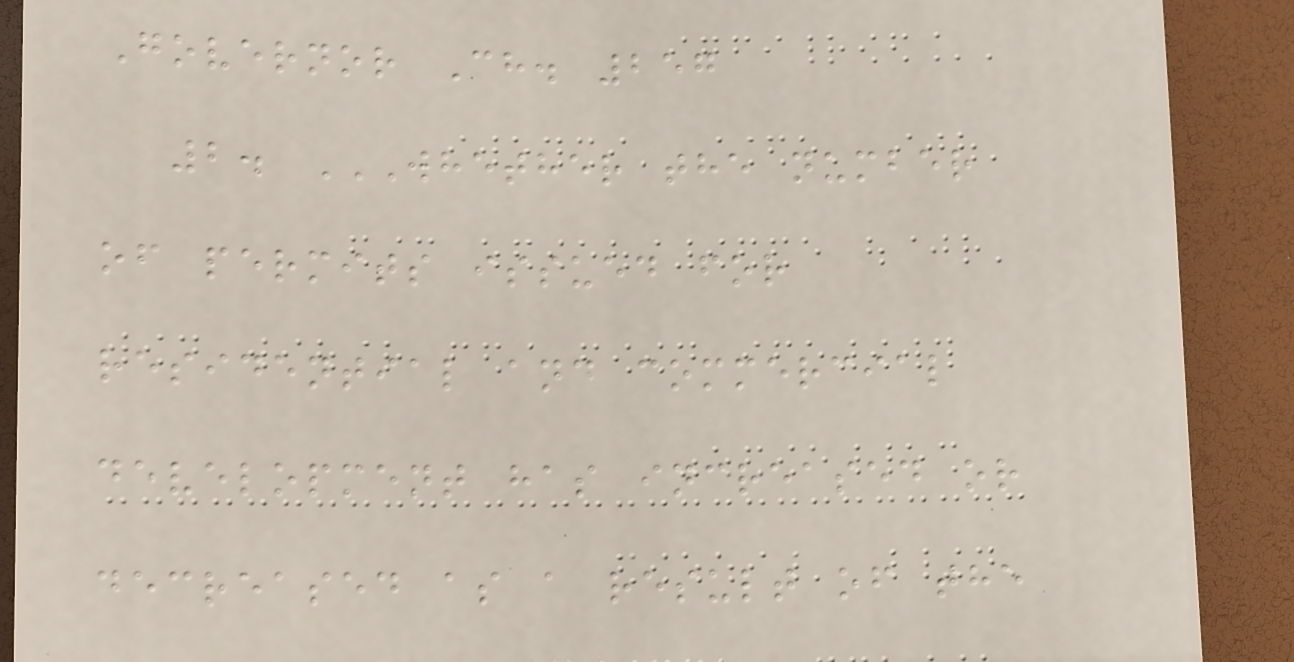Governor Ch. 257
2. WHETHER THE NUMBER
OF PERMITS ISSUED FOR
RESIDENTIAL AND COMMERCIAL
DEVELOPMENT HAS INCREASED OR
DECREASED AS A RESULT OF THE
